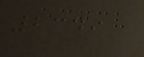2349
